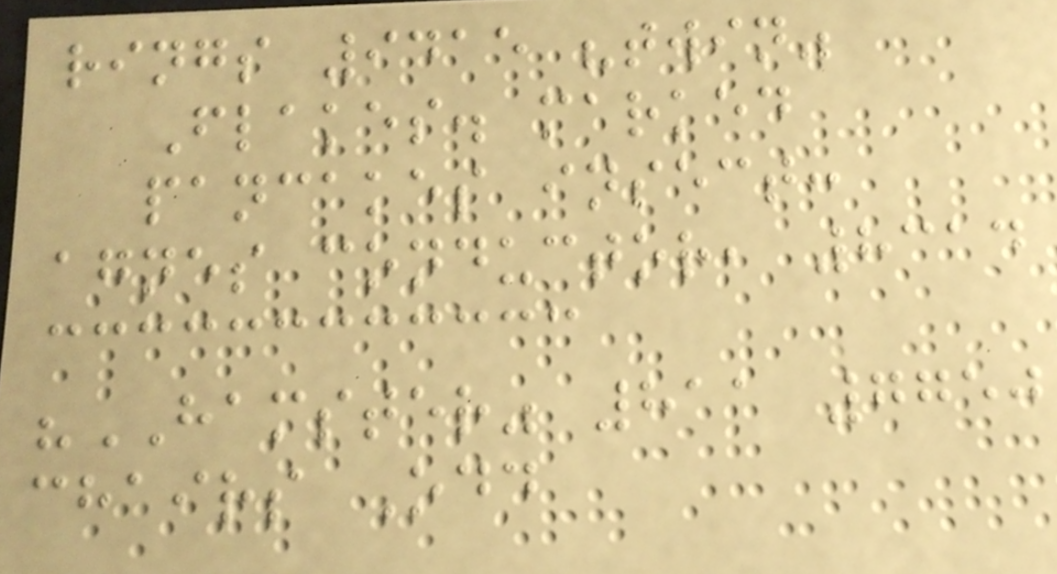rings 9415 "twin"
Flakes. marked
pancakes insect:
agnes conductor, 8314
"HAMSTER" 811 7750
chairs Odd
